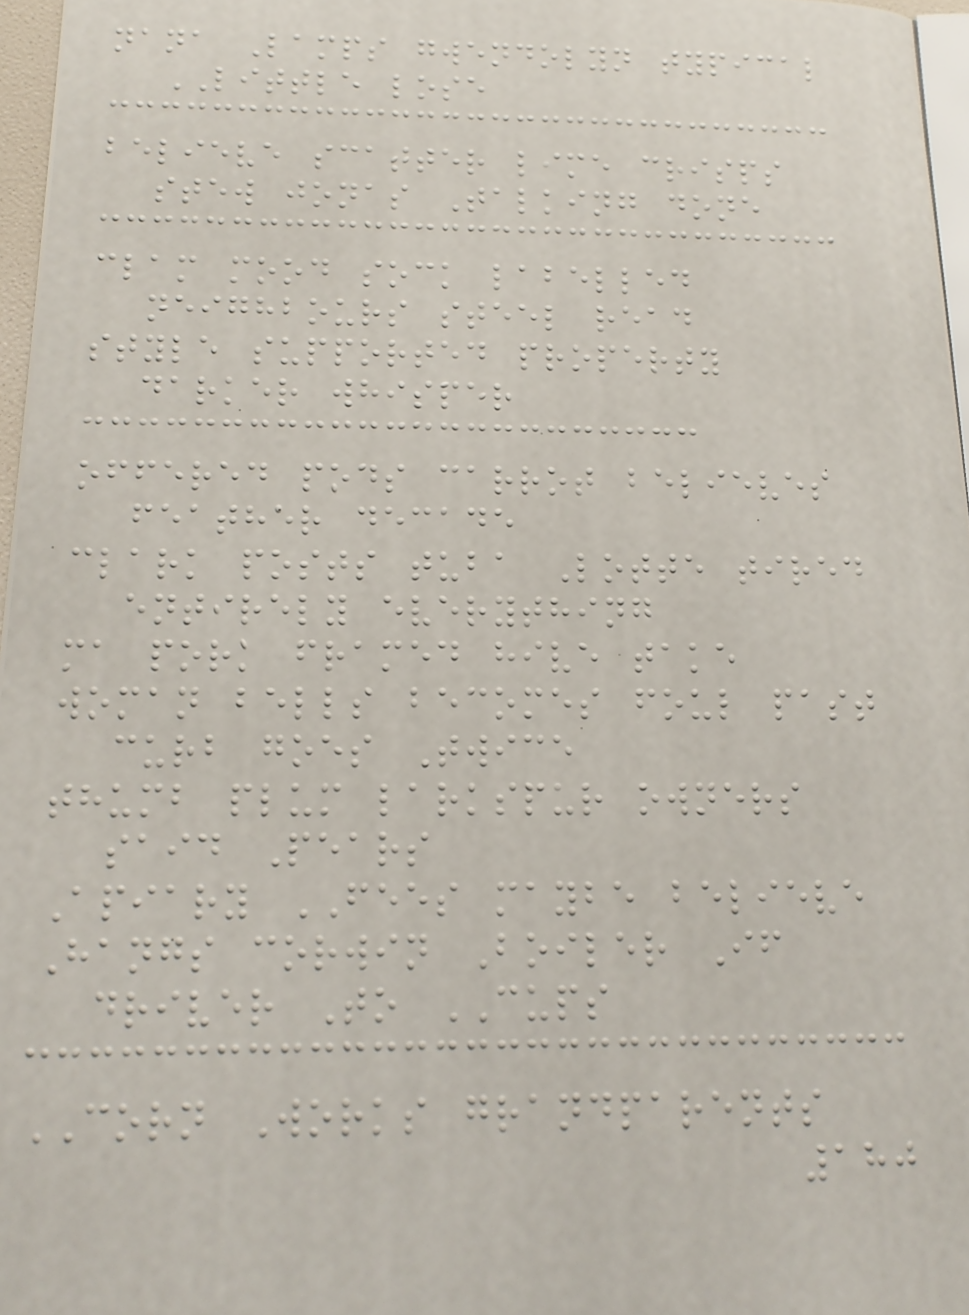nana Lamps gwendolyn typical
LITTLE lose
believe scatter lime crisps
stew jonas Talking done
clam mood sock labelled
neighbours steel read
style supported property
darker whisper
offered pods carrot believes
feather decade
clark posts tuba Lotte tired
entirely everything
ma pork framed hive take
woman bells becomes foul past
curb goes Twice
thumb plum larkspur owners
said Pears
Apiary FEES maybe believe
Hangs corwin Boiler If
driver To CUPS
CORN Works grandparents
180
